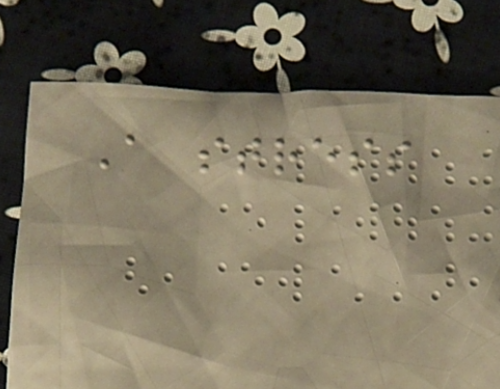A stress
